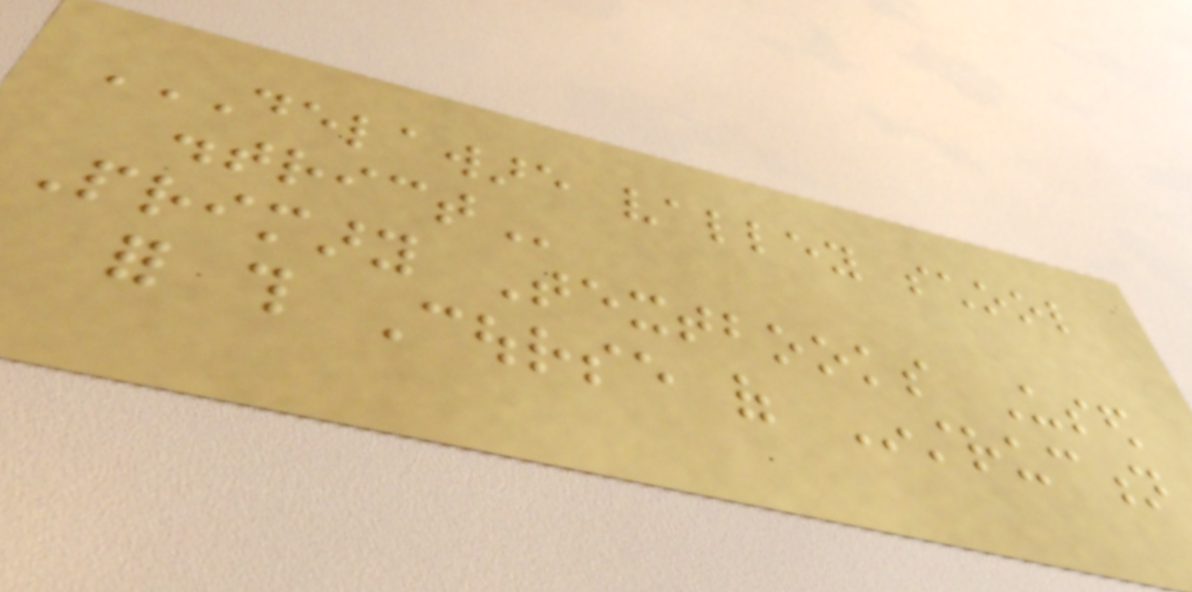DELAWARE VALLEY SCHOOL
DISTRICT
Primary Textbooks Used
for this Course of Instruction
